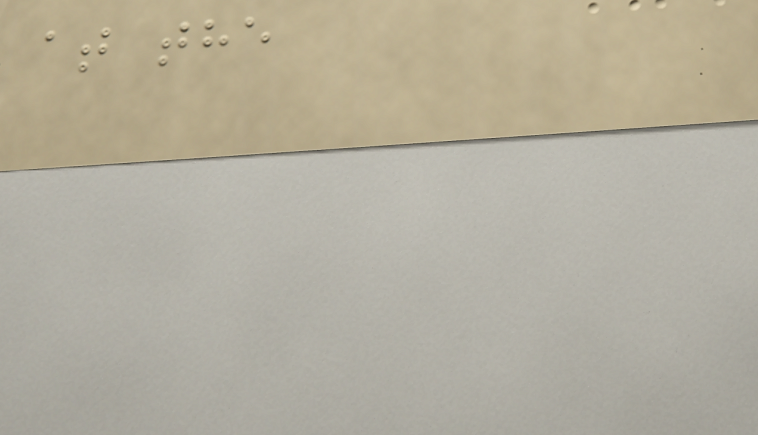at the
